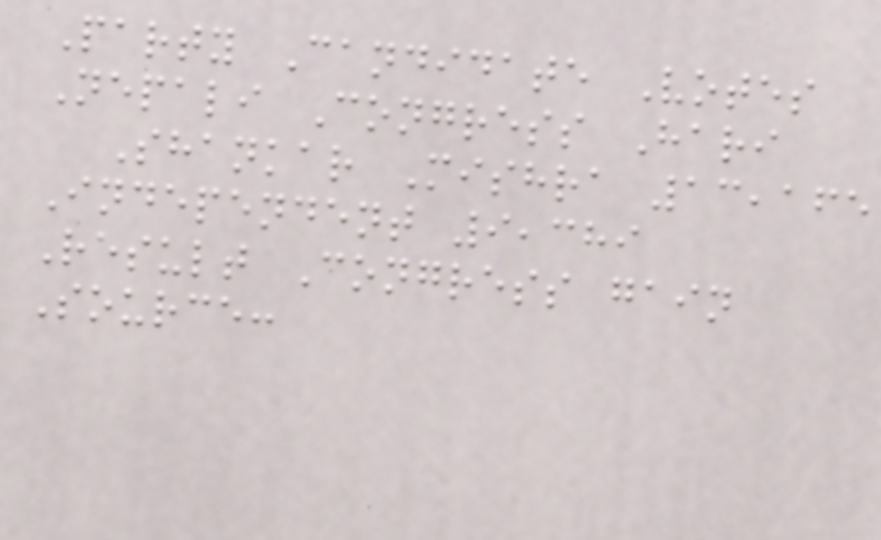Party Candidate Votes
Nepali Congress Hari
Shankar Mishra 13,165
Independent 9,389
Result Congress gain
Source:
